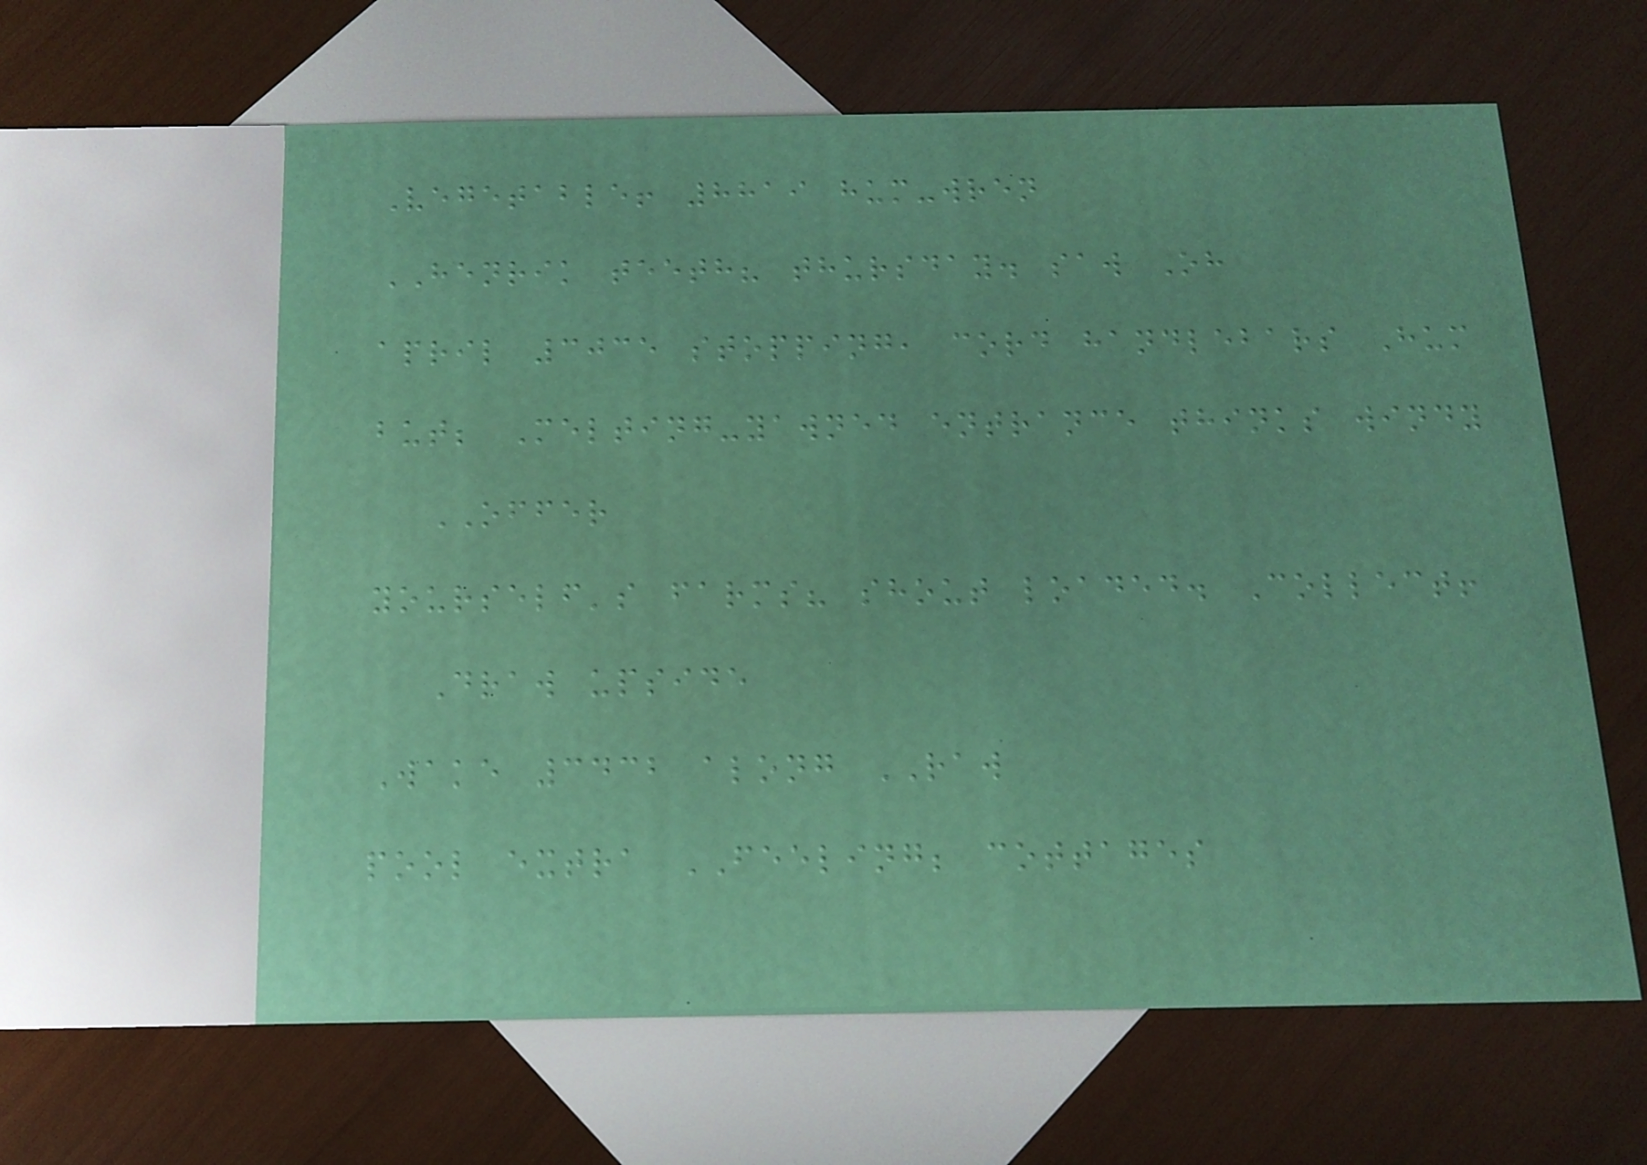Vegetable! 8819 hum-wren
HENRIK teeth? thursday. saw Oh
april 3035 stopping, cord handlebars Hum
but; Melting-yawned entrance thinks windy
OFFER
yourself's farms? shout loaded. Collect!
Draw upside
Wake 3432 along RAW
pool extra FEELING; cottages
